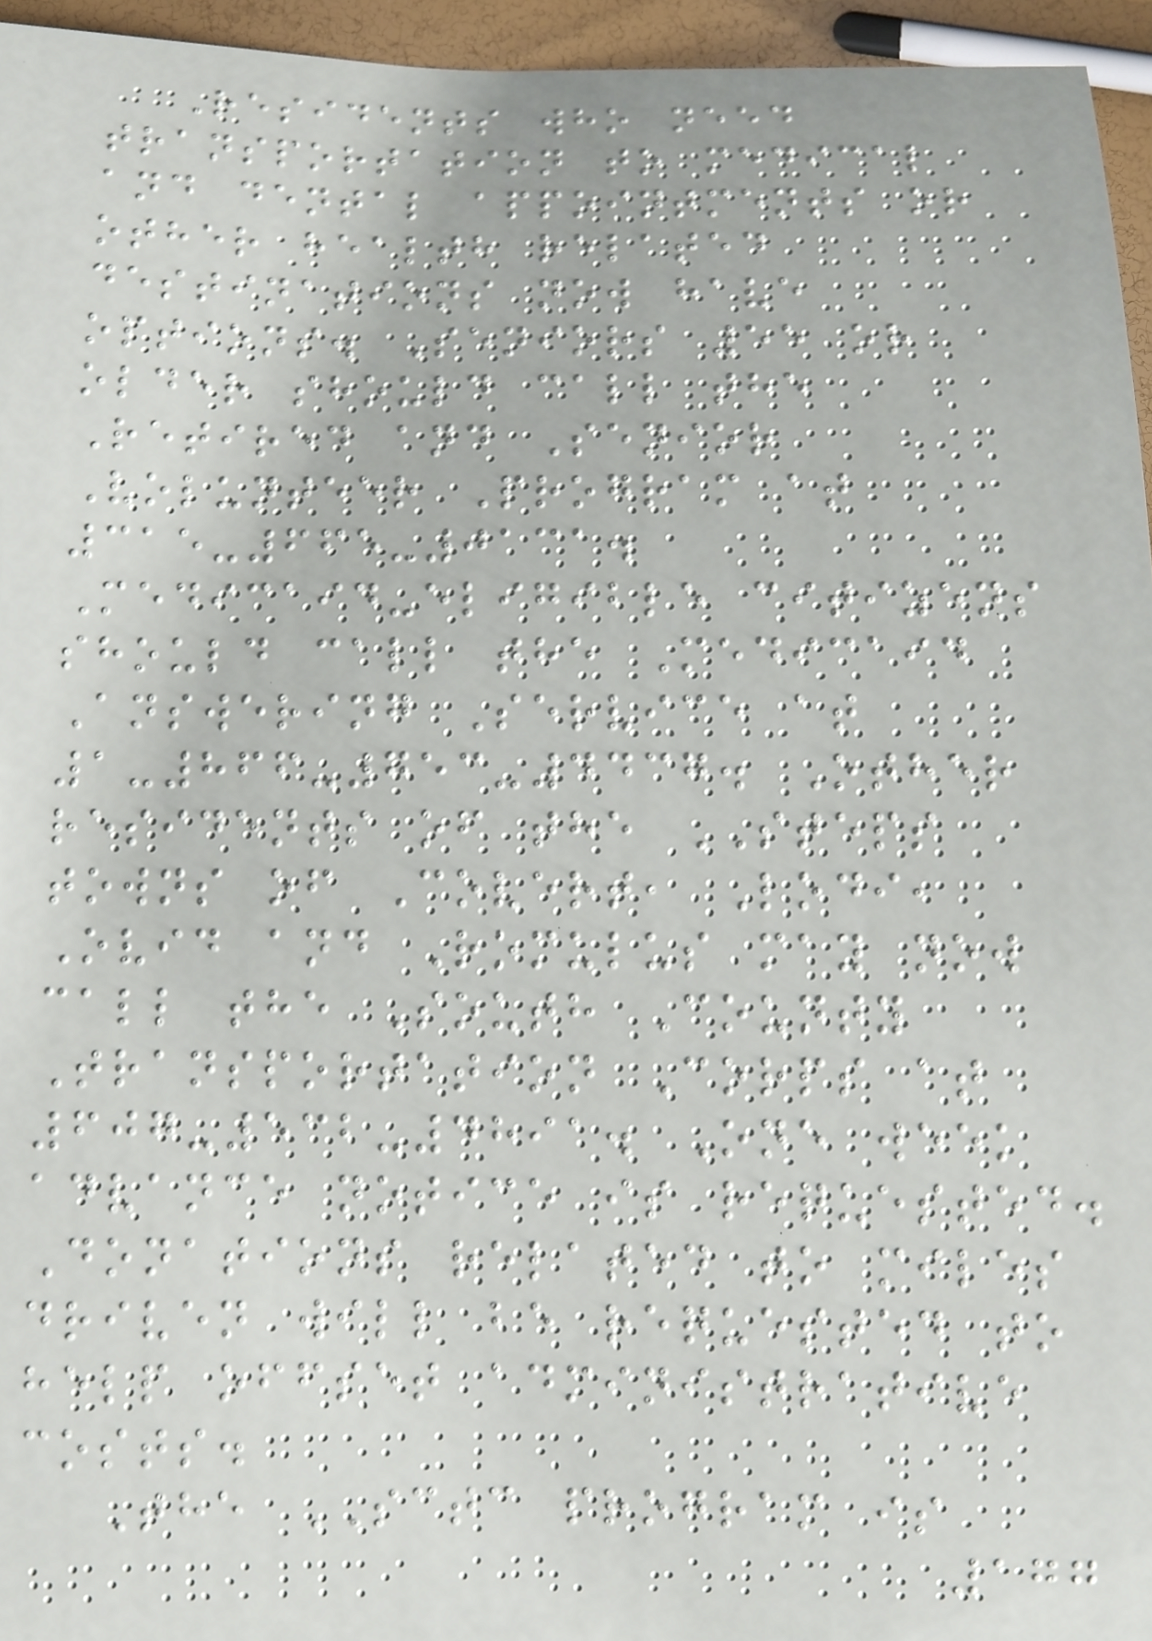Residents who need
transportation to medical
and dental appointments or
other health related
destinations now have
options. Seniors 55 or
older should call the
Retired and Senior
Volunteer Program at
315-665-0131.
Medicaid-eligible citizens
should call the Medicaid
Answering Service at
1-866-753-4437. Other
residents of the STEPS
towns of Covert, Lodi,
Ovid and Romulus may now
call the South County
Transportation Corps at
607-532-4891. One week
advance notice is requested.
Donations related to miles
driven will be requested to
help offset administrative
costs.
The SCTC program is
177
